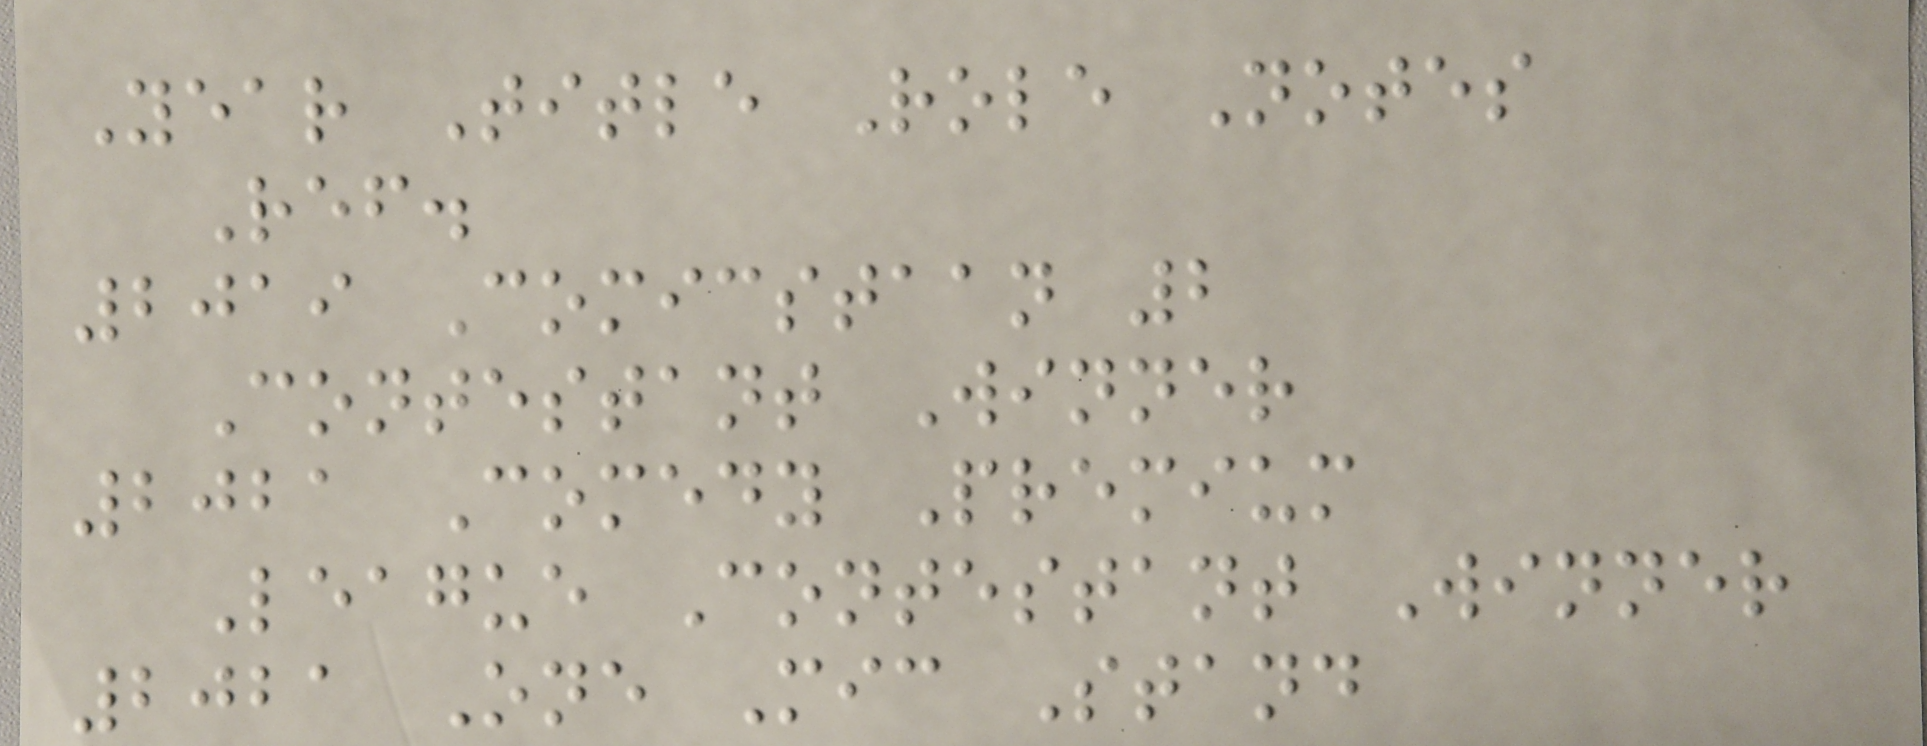Year Title Role Notes
Ref.
2019 Comicstaan 2
Contestant Winner
2021 Comedy Premium
League Contestant Winner
2021 One Mic Stand
